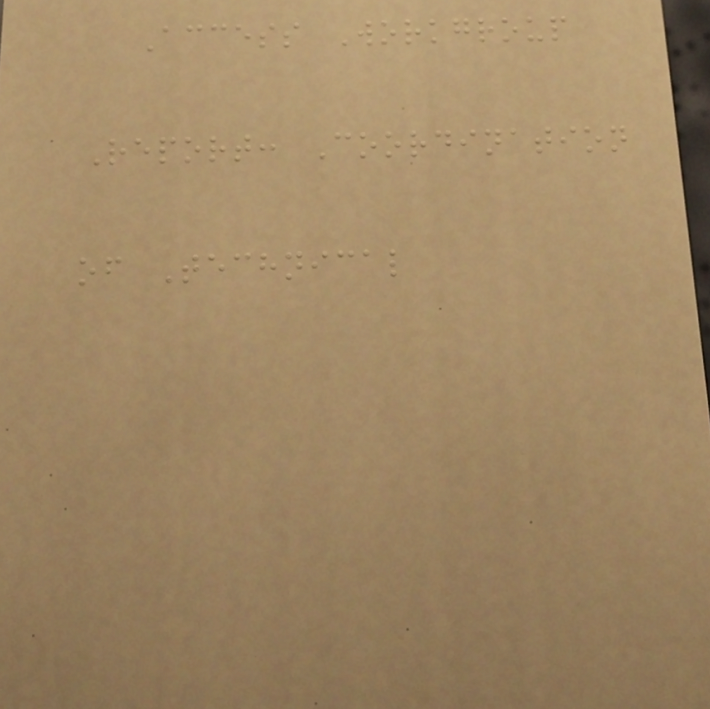Access Workgroup
Report: Coordination
of Technical
